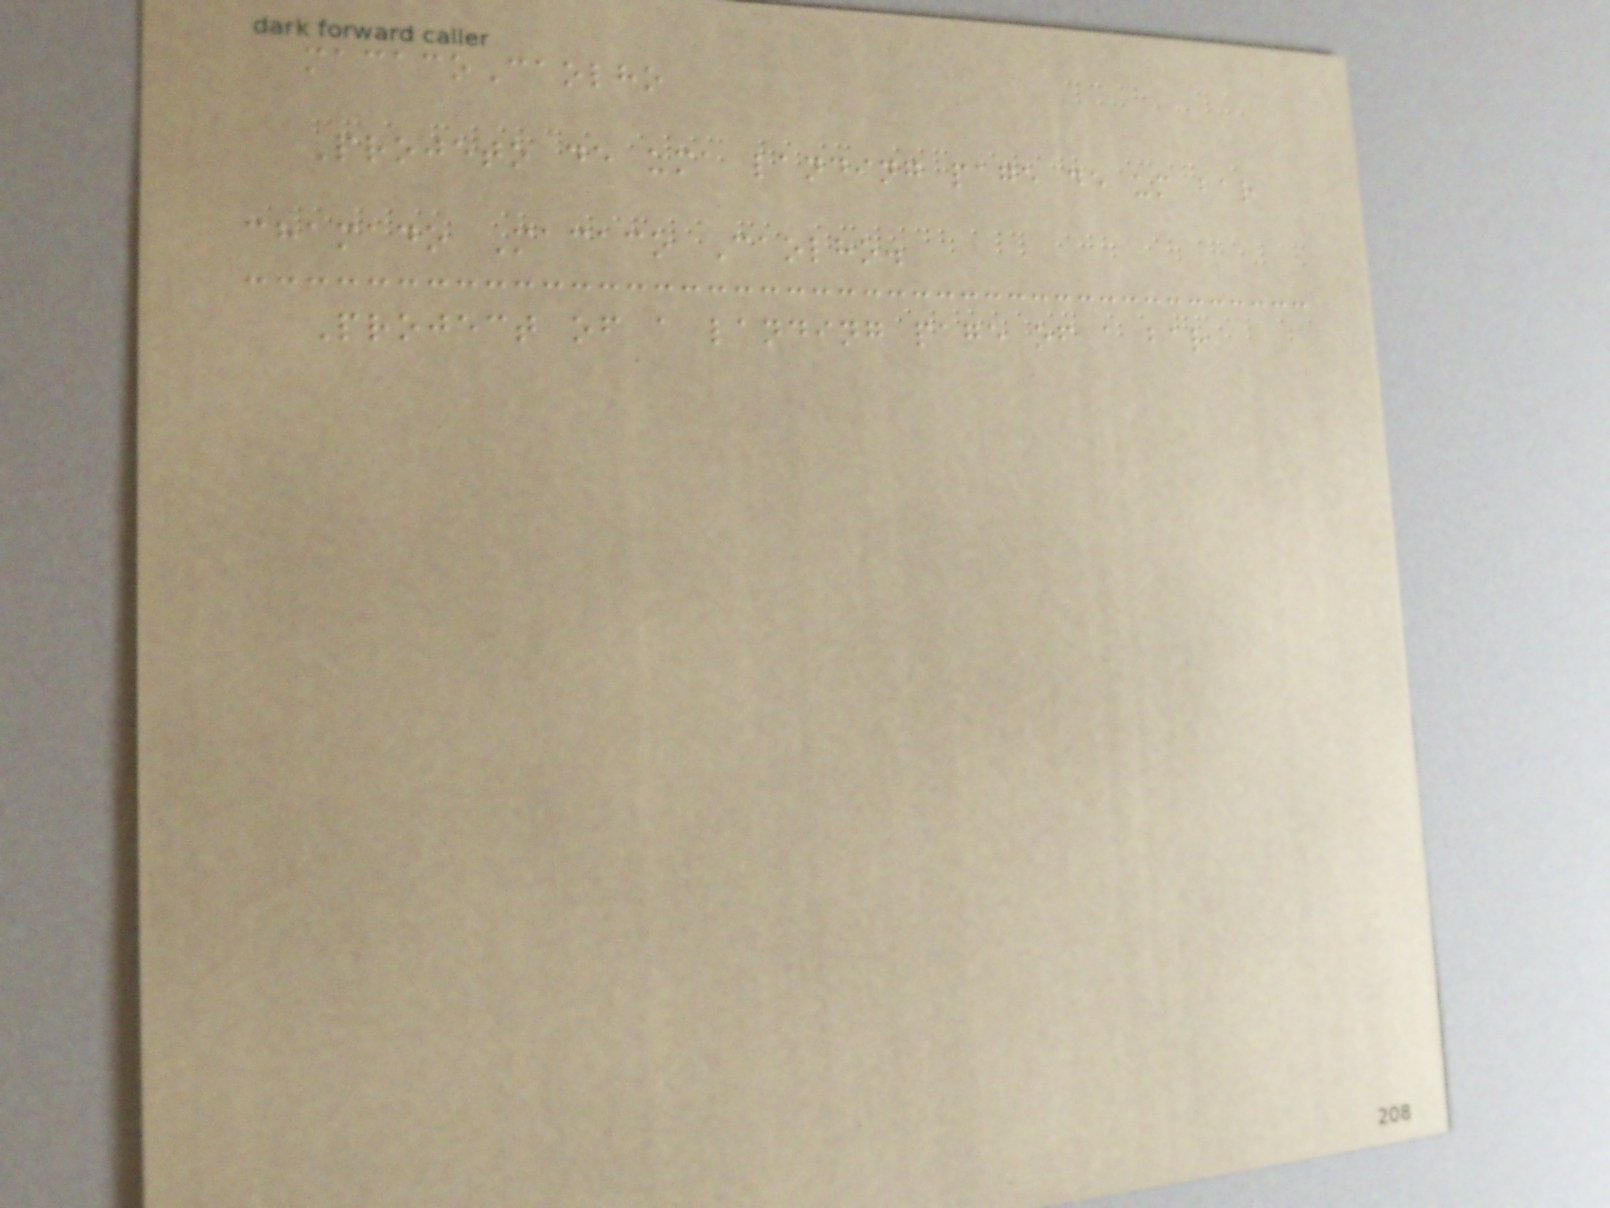macacoCaolho
Projeto de uma landing page de um bar
chamado Macaco Caolho.
Project of a landing page of a bar
